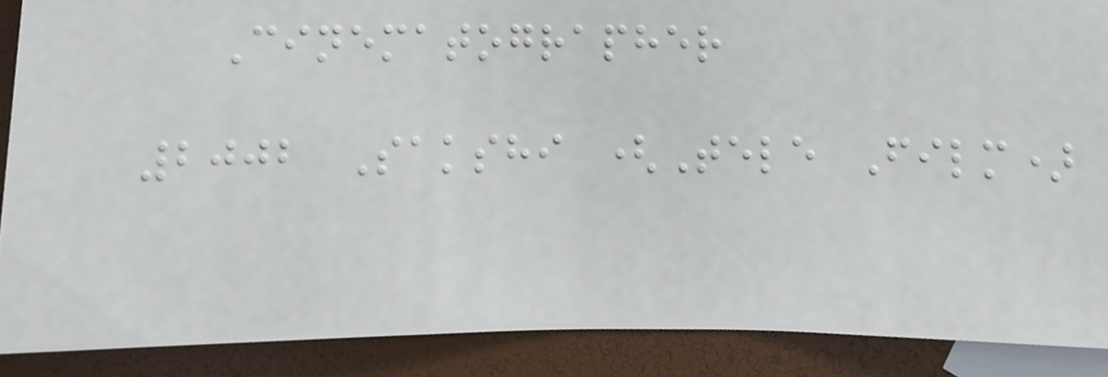Cinematographer
2002 Sakshi (Tele Film)
